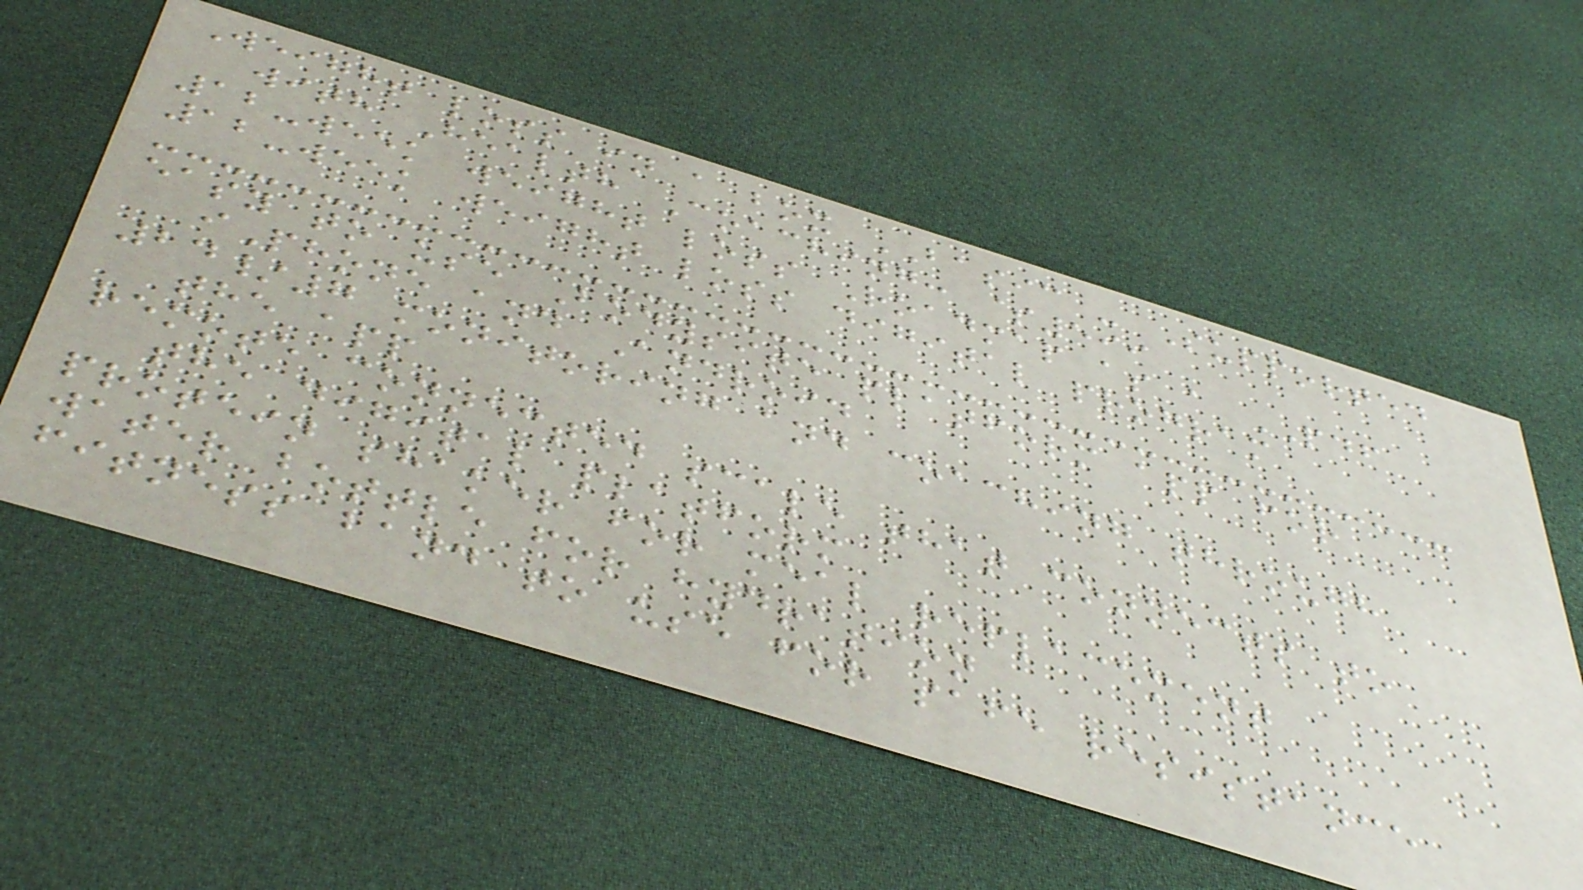Weight loss in a box BASIC - Supported
with Health Coaching: $599
12-week weight loss Roadmap as a PDF
12-week weight loss digital program
easy to use Bodysite platform app for
iPhone and Android
24/7 monitoring and coaching through
the app
remote connected scale that connects to
the digital platform
protein shaker for meal replacement
water bottle for hydration
fitness band to use for safe resistance
